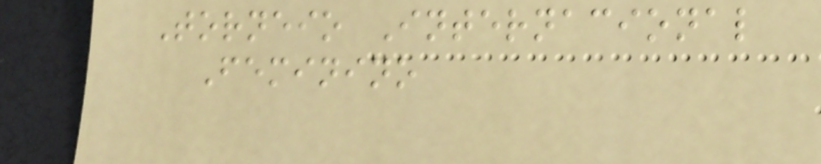Torneio Internacional
Feminino
